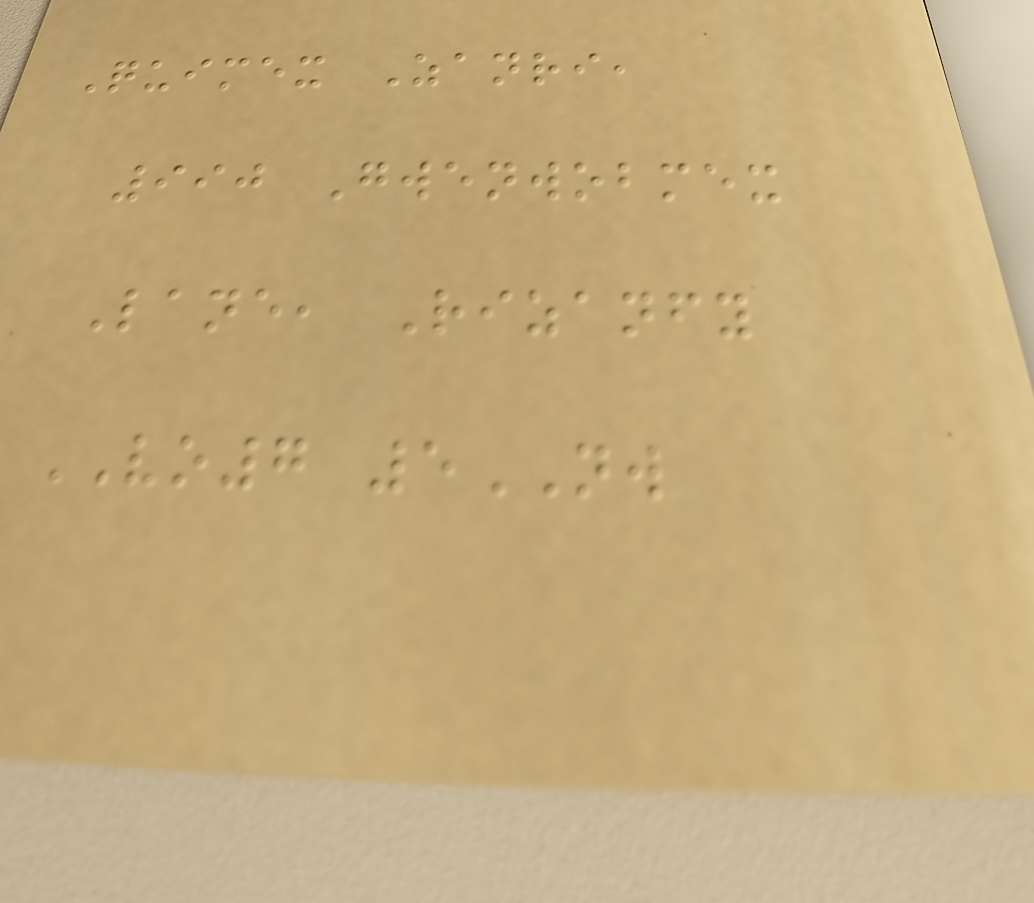Quimex Zanri,
990 Gwenwobmex
Lane, Rizanfy
VO7 5NW
